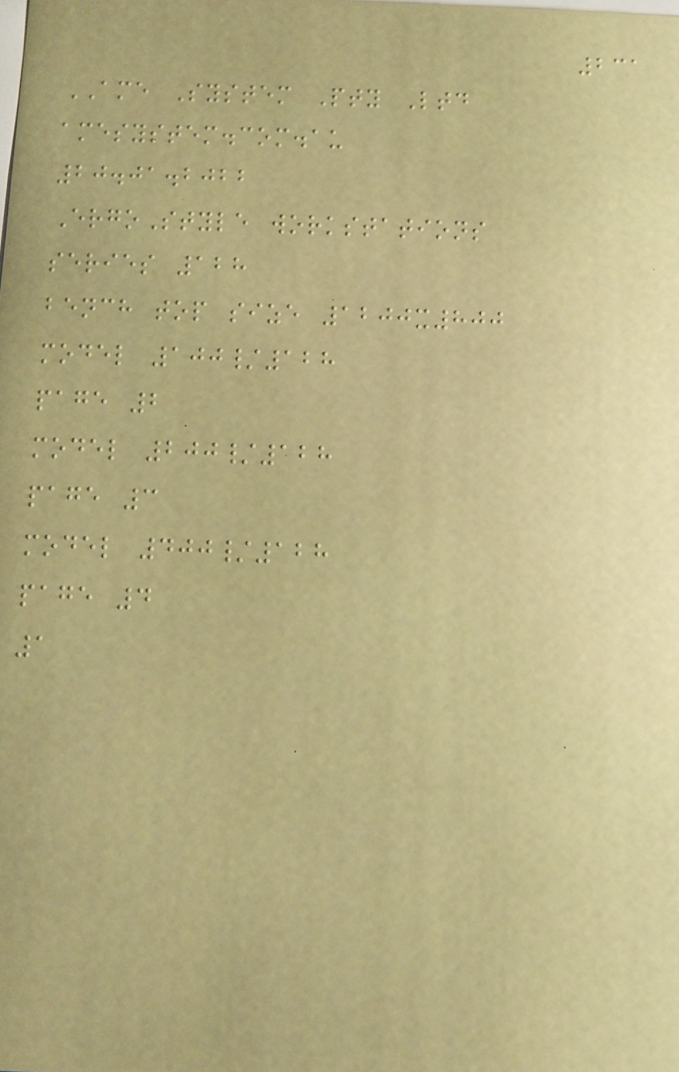231
AME System Pty Ltd
amesystem.com.au
20.01.2022
ErgoStyle workstations
series 128
bench top size 1200x800
model 100/128
page 2
model 200/128
page 3
model 400/128
page 4
1
